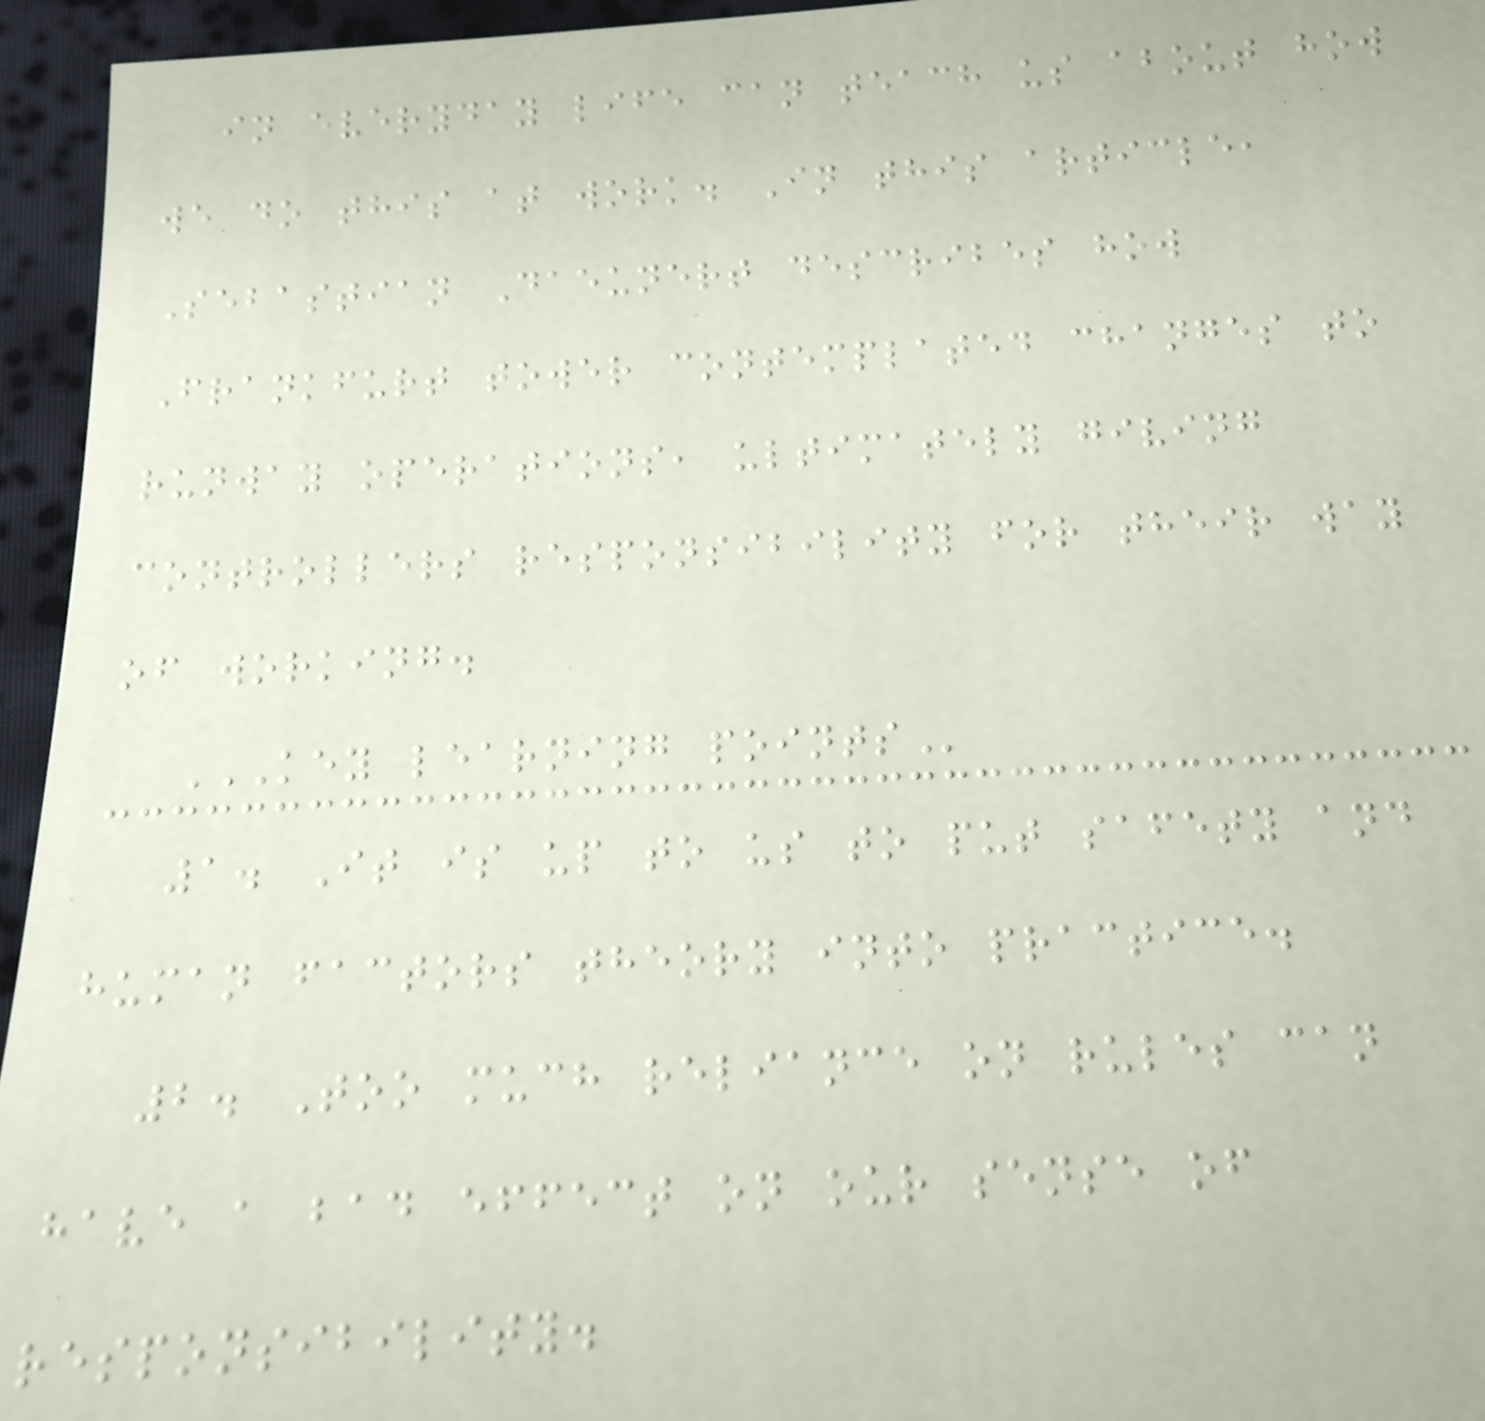in everyday life can teach us about how
we do this at work. In this article,
Sebastian Daeunert describes how
Frankfurt tower contemplated changes to
runway operations, ultimately giving
controllers responsibility for their way
of working.
KEY LEARNING POINTS
1. It is up to us to put safety and
human factors theory into practice.
2. Too much reliance on rules can
have a bad effect on our sense of
responsibility.
